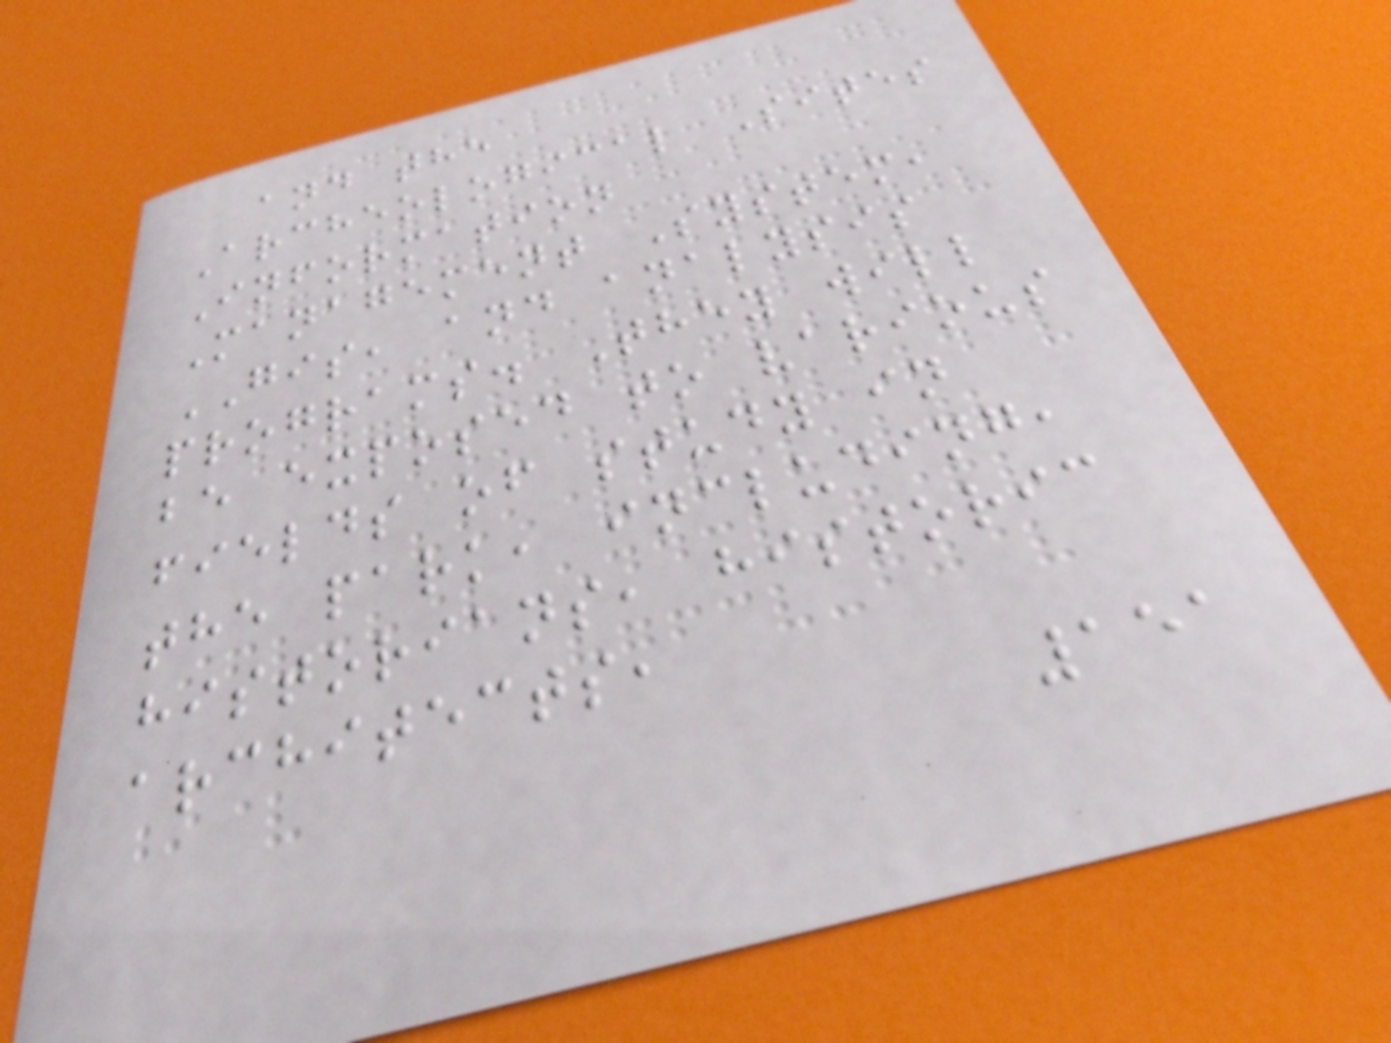and the
Archeological Sites
Information
Management System,
GIS, and analysis
programs. They will
be exposed to various
fields of study in
the park, including,
historians, historic
architects,
151
